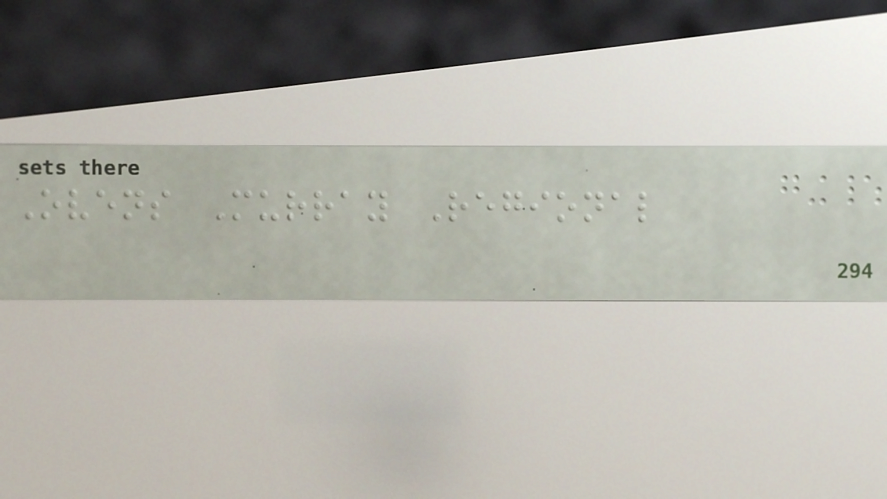Ovens Murray Regional
